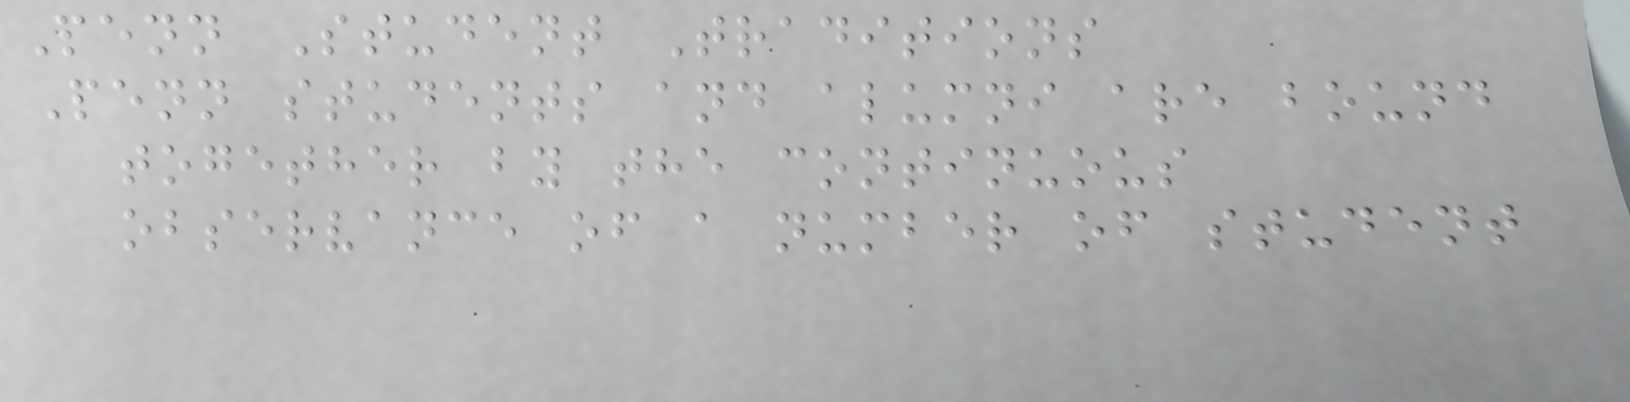Penn Student Traditions
Penn students and alumni are bound
together by the continuous
observance of a number of student
